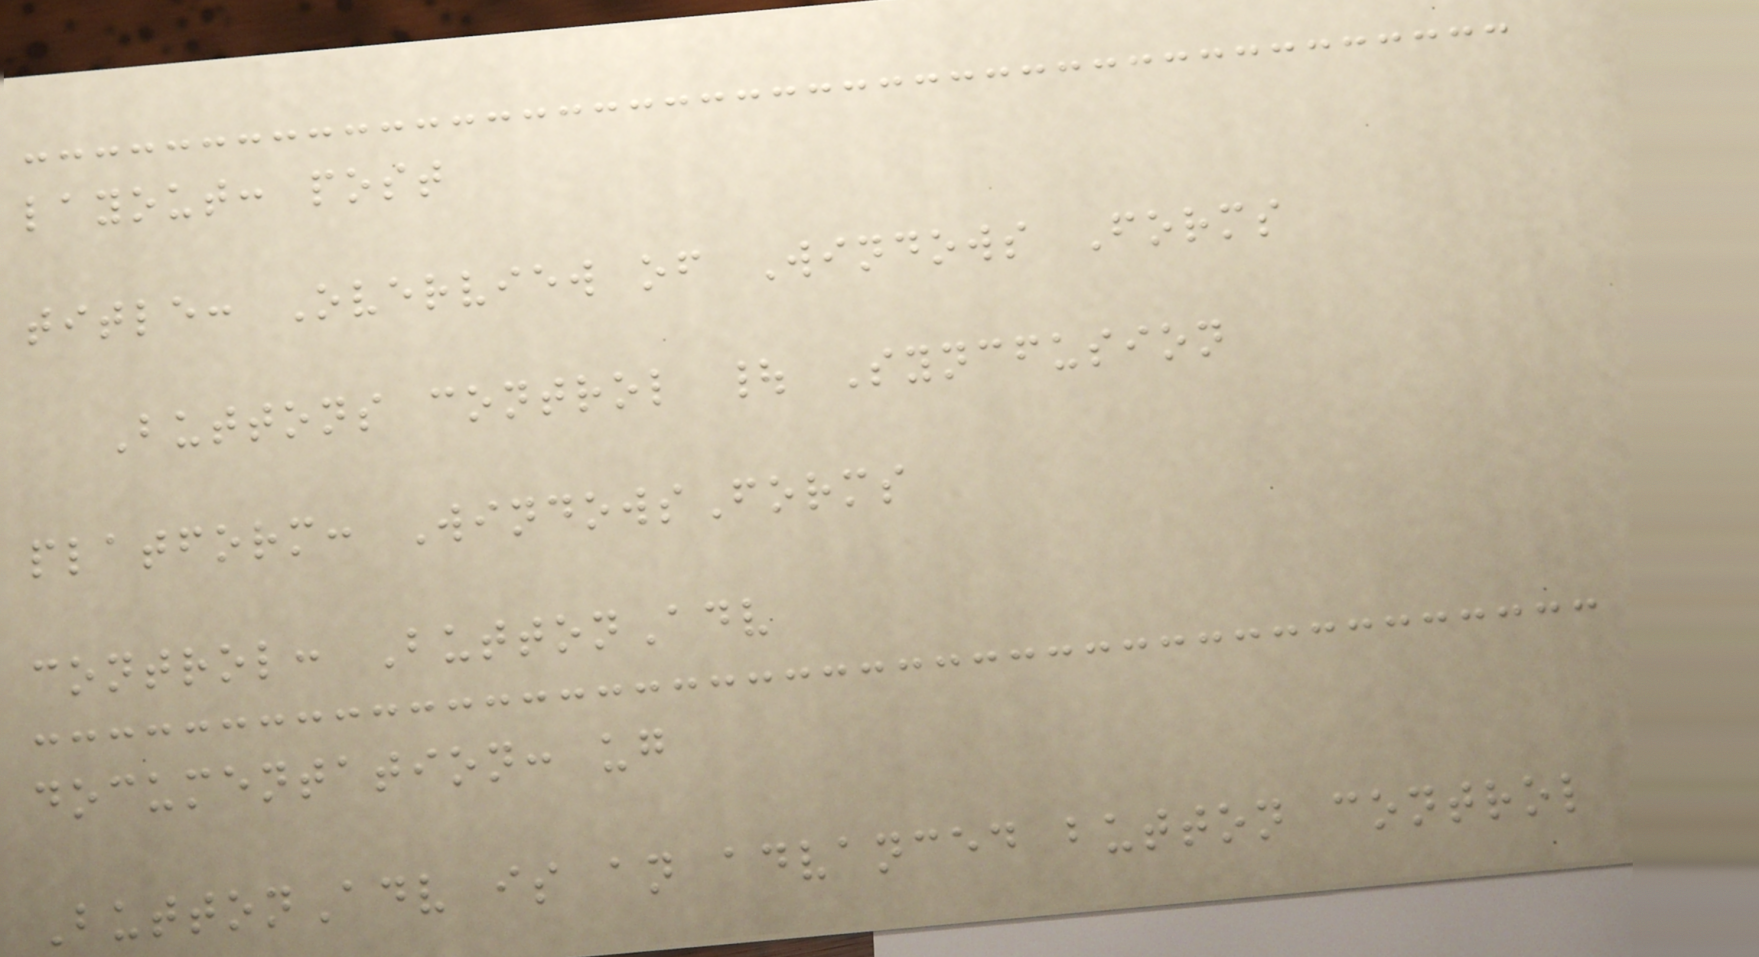layout: post
title: Overview of Windows Forms
Buttons control | Syncfusion
platform: WindowsForms
control: ButtonAdv
documentation: ug
ButtonAdv is an advanced button control
